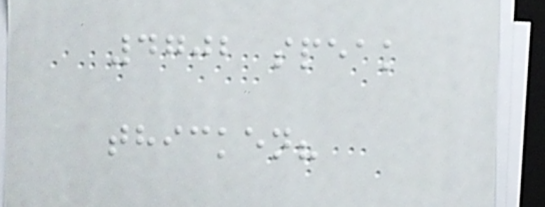4702 speak
thicken?
